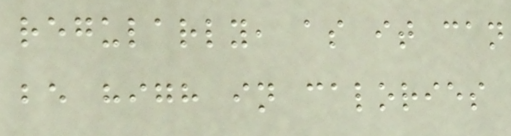regularly, as it can
be high in calories
